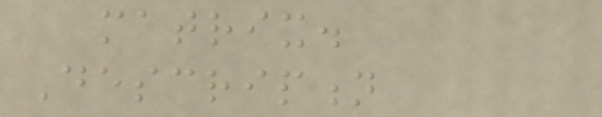matrix.
Description
